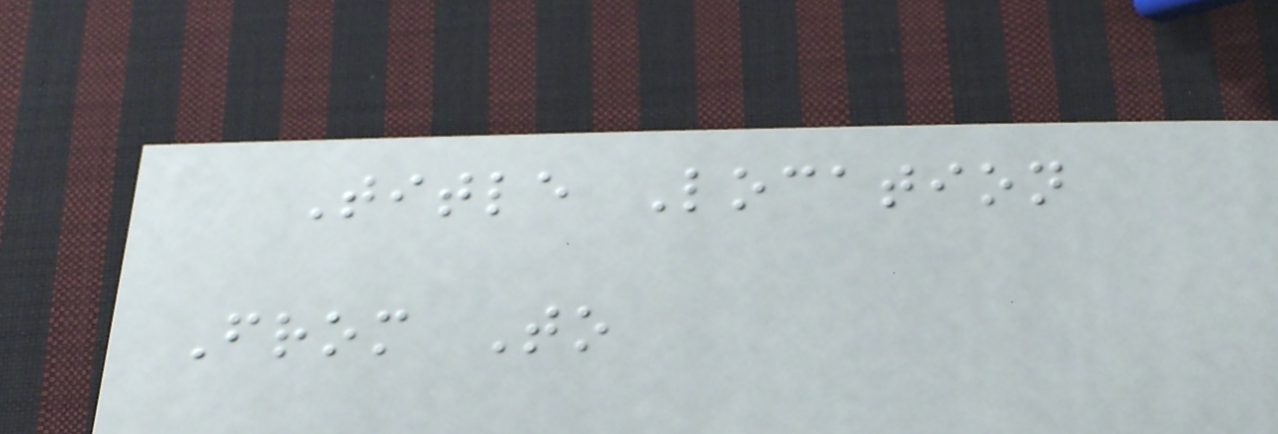Title Location
From To
